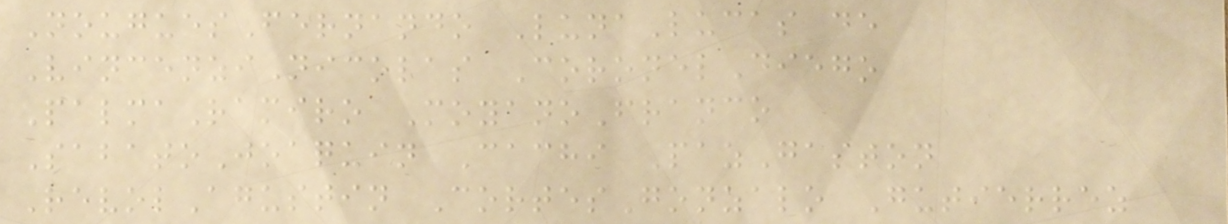NouguesFernando LunaLucas de
VincenziNicolas CoronelDiego
PalmaRamiro MoyanoFranco
SabatoJoaquin Cachi PazGaston
RevolAgustin CortesGonzalo Gutierrez
